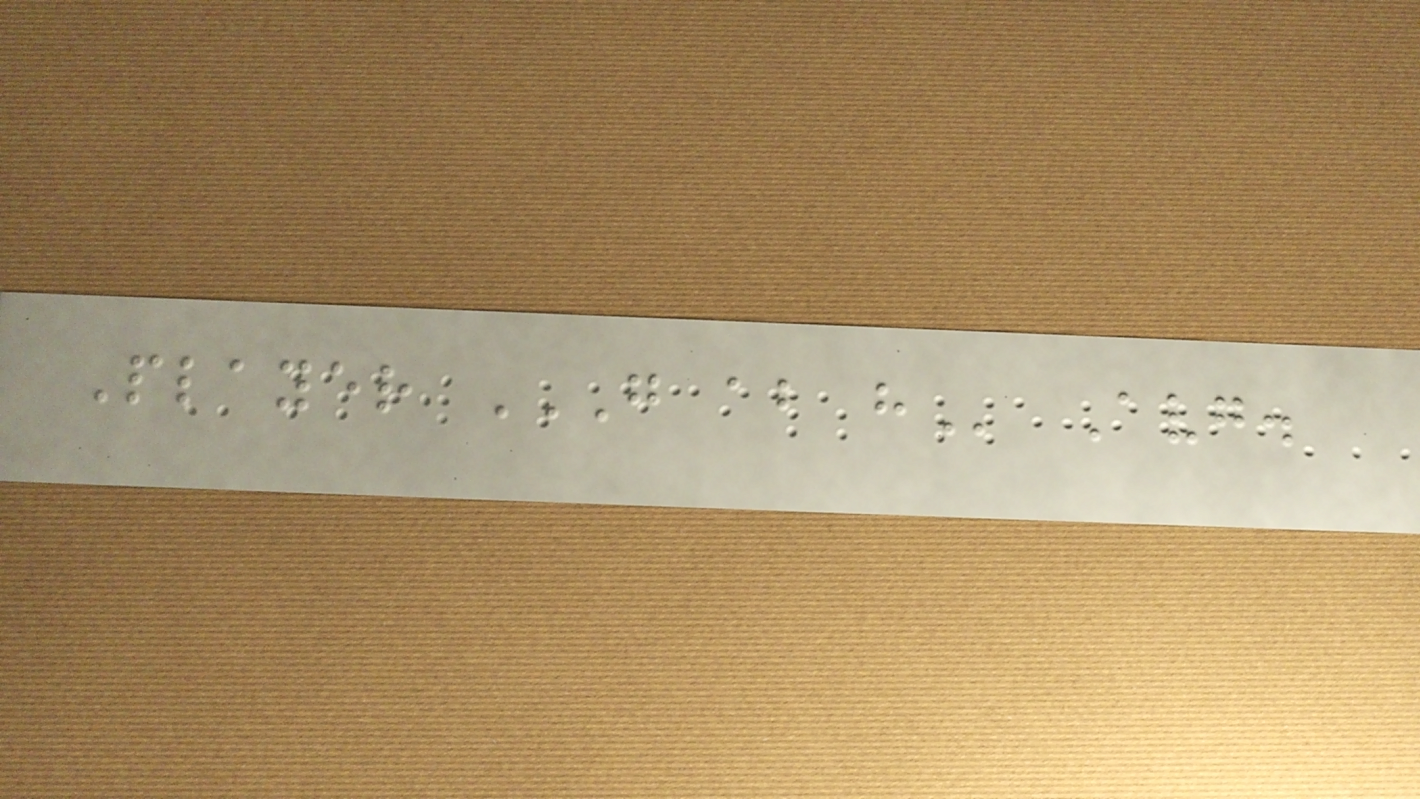Player G AB H Avg.
